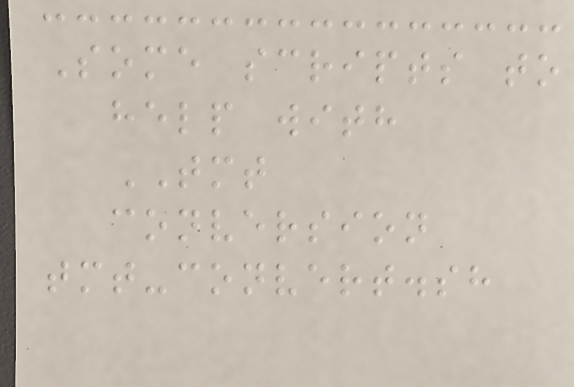Some scripts to
help with
TMT
conversion
tmt-convert.sh
